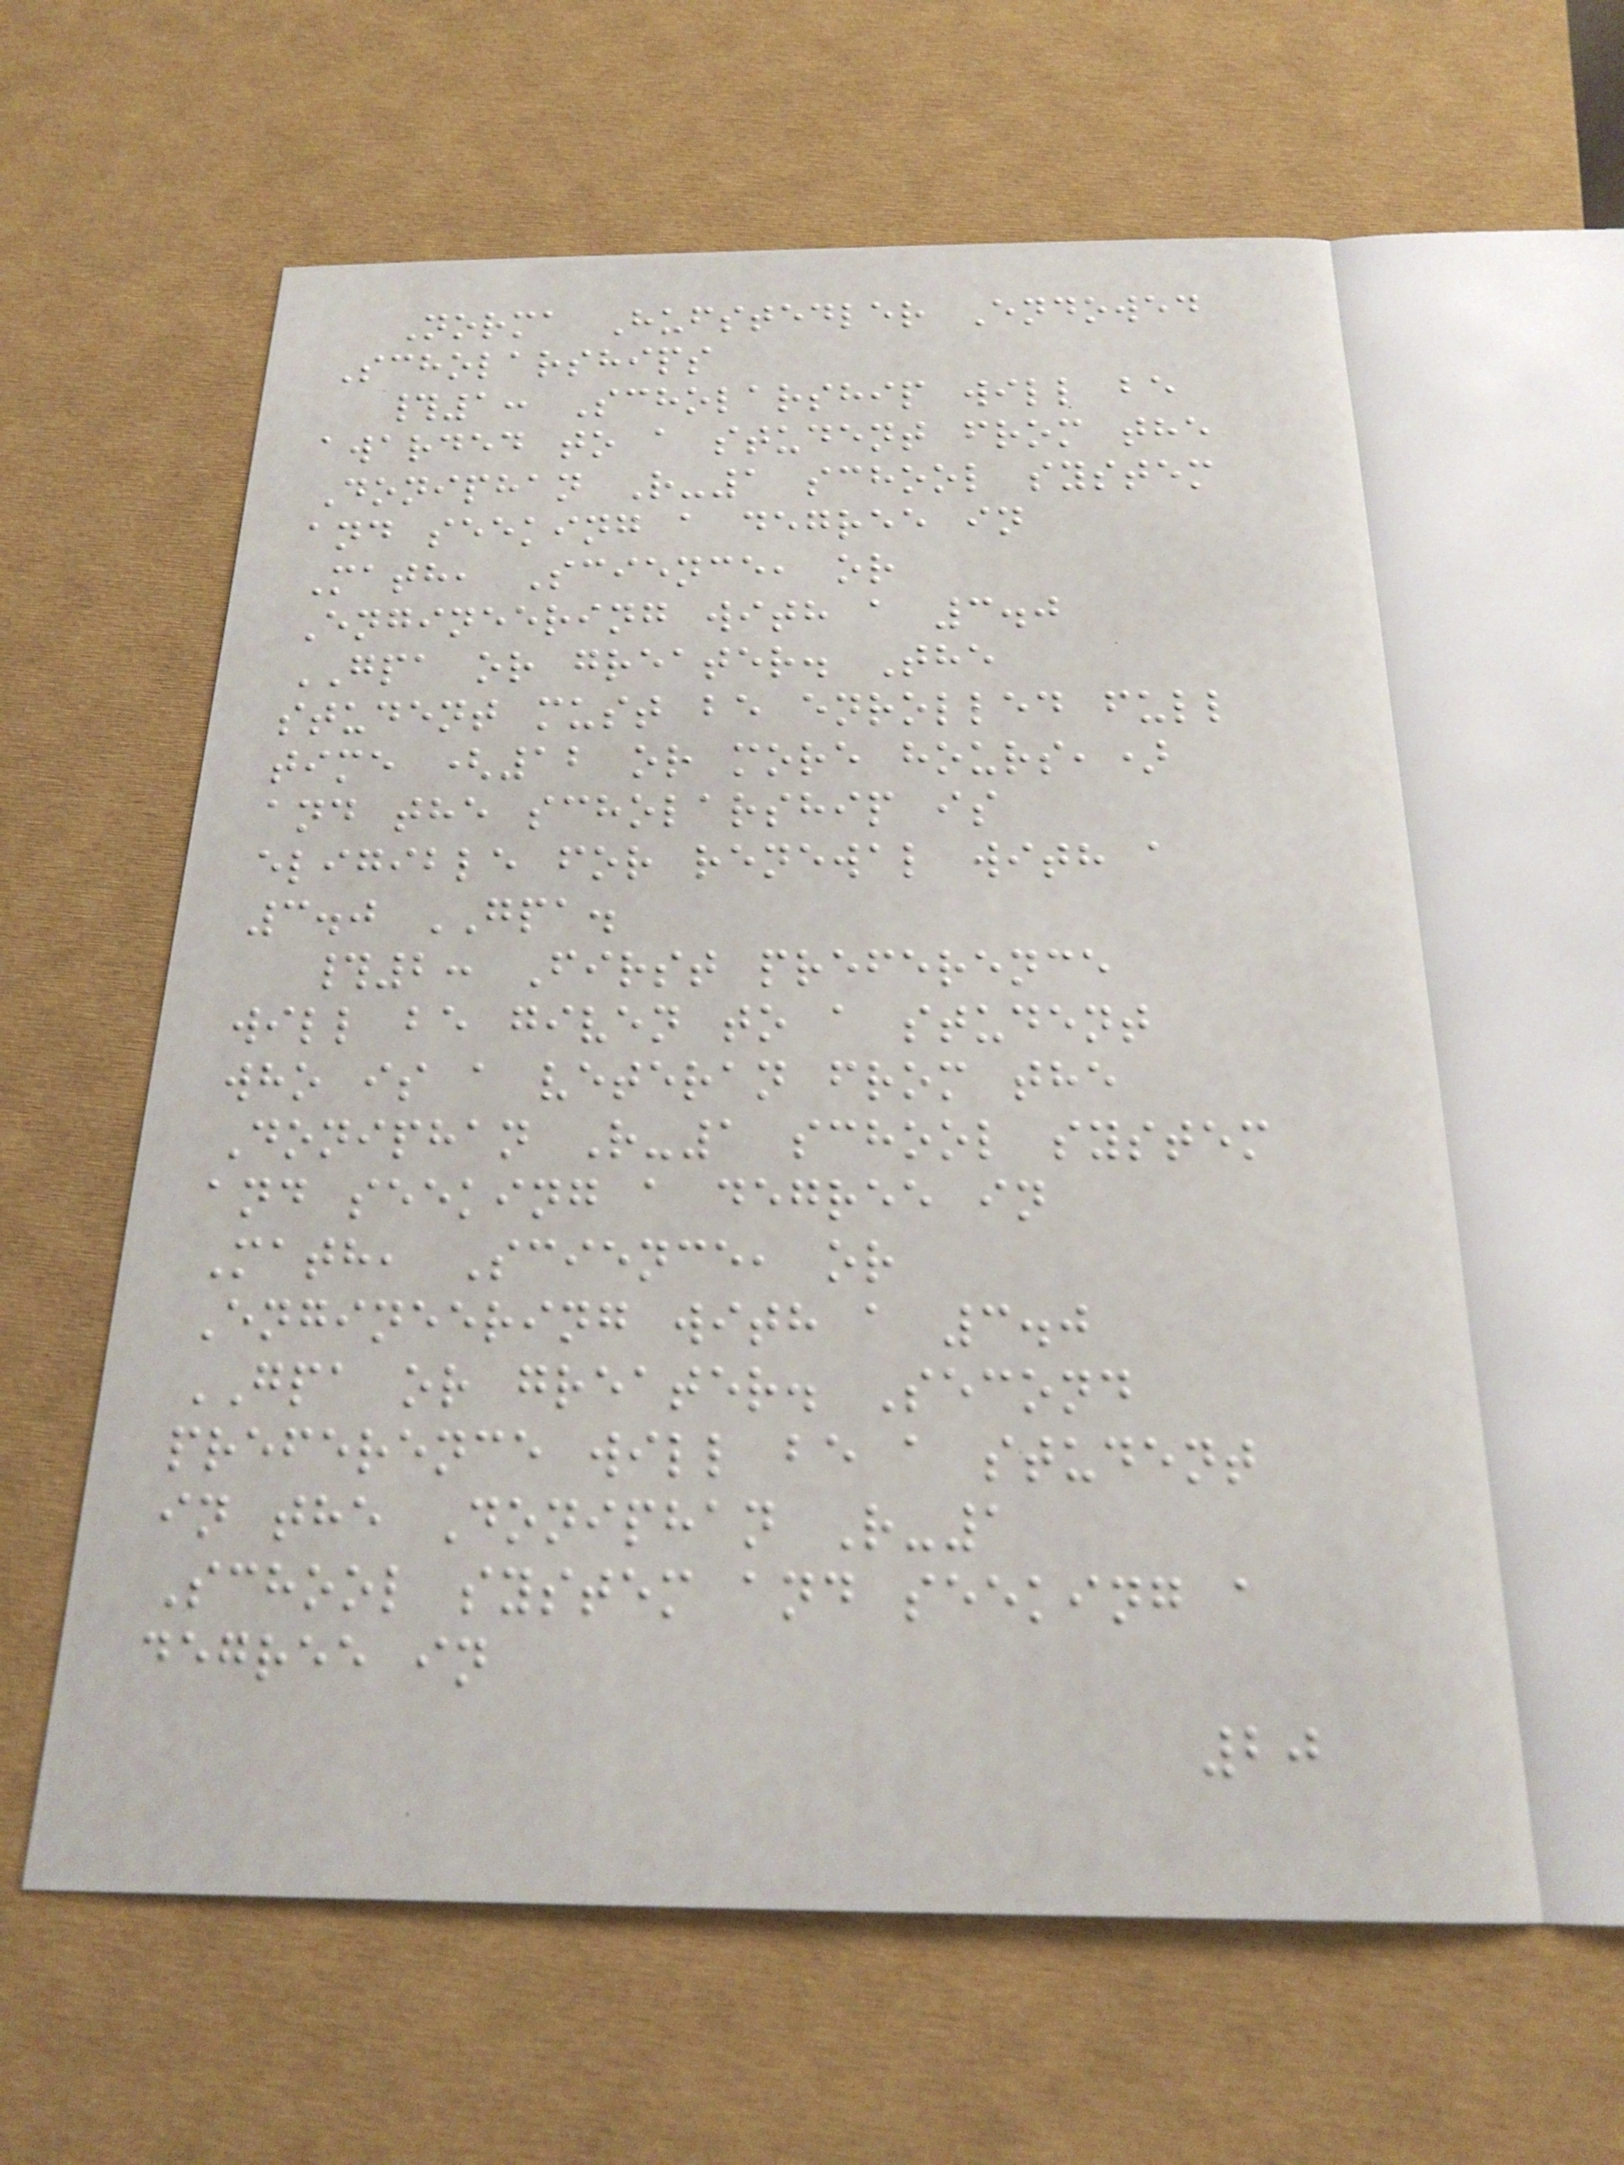Norma Hufstedler Endowed
Scholarships
#1: Scholarship will be
awarded to a student from the
Doniphan R-1 school system
and seeking a degree in
Math, Science, or
Engineering with a 3.0
GPA or greater. The
student must be enrolled full
time (12 or more hours,)
and the scholarship is
eligible for renewal with a
3.0 GPA.
#2: First preference
will be given to a student
who is a veteran from the
Doniphan R-1 school system
and seeking a degree in
Math, Science, or
Engineering with a 3.0
GPA or greater. Second
preference will be a student
in the Doniphan R-1
School system and seeking a
degree in
20
